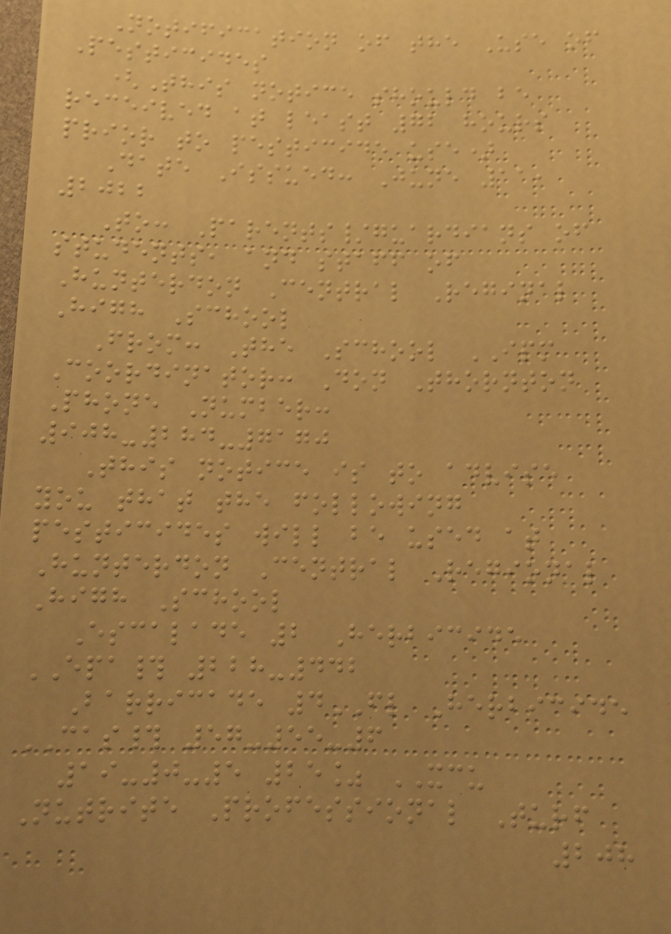Notification of the Use of
Pesticides
(This notice should be
received at least 72 hours
prior to pesticide use)
Date Issued: June 11,
2022
To: Parents/guardians of
students, and staff of
Hunterdon Central Reginal
High School
From: The School IPM
Coordinator: Don Thornton
Phone Number:
908-284-7170
This notice is to advise
you that the following
pesticides will be used at
Hunterdon Central Regional
High School
Escalade 2 Herbicide
EPA# 228-442
Barricade 4FL Herbicide
CAS# 57-55-6
19-0-5 25% XCU
Nutrite Professional Turf
208
